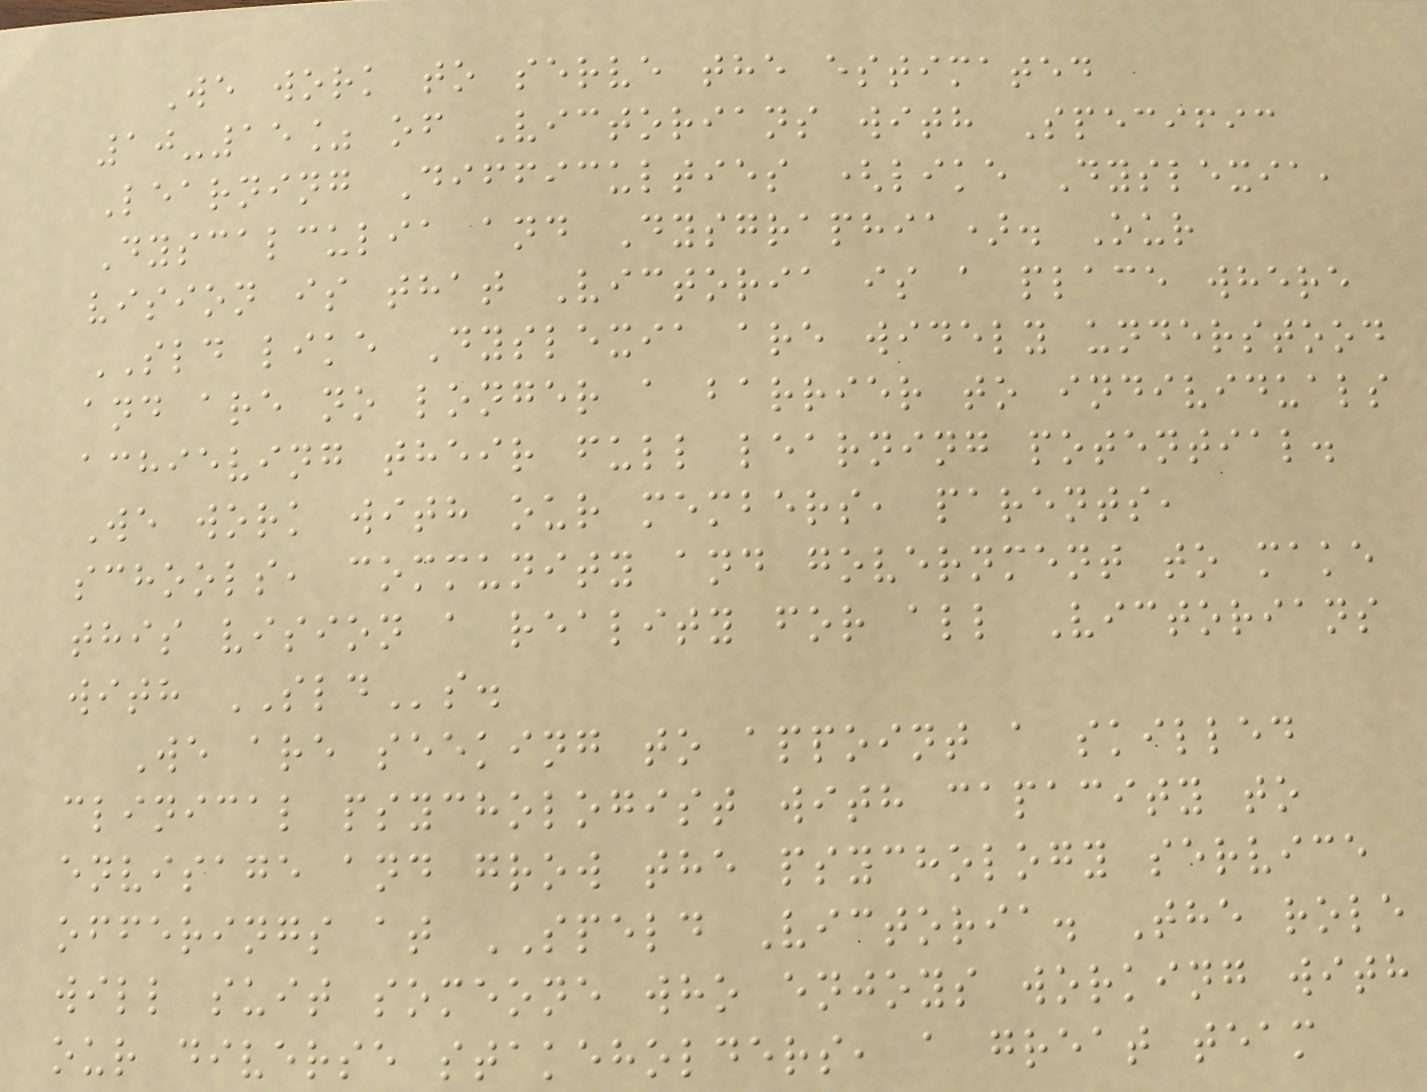We work to serve the estimated
10-15% of Victorians with Specific
Learning Difficulties (like Dyslexia,
Dyscalculia and Dysgraphia). Our
vision is that Victoria is a place where
SLD like Dyslexia are widely understood
and are no longer a barrier to individuals
achieving their full learning potential.
We work with our members, parents,
schools, community and government to make
this vision a reality for all Victorians
with SLDs.
We are seeking to appoint a skilled
clinical psychologist with capacity to
envisage and grow the psychology service
offerings at SPELD Victoria. The role
will suit someone who enjoys working with
our diverse stakeholders, a great team
